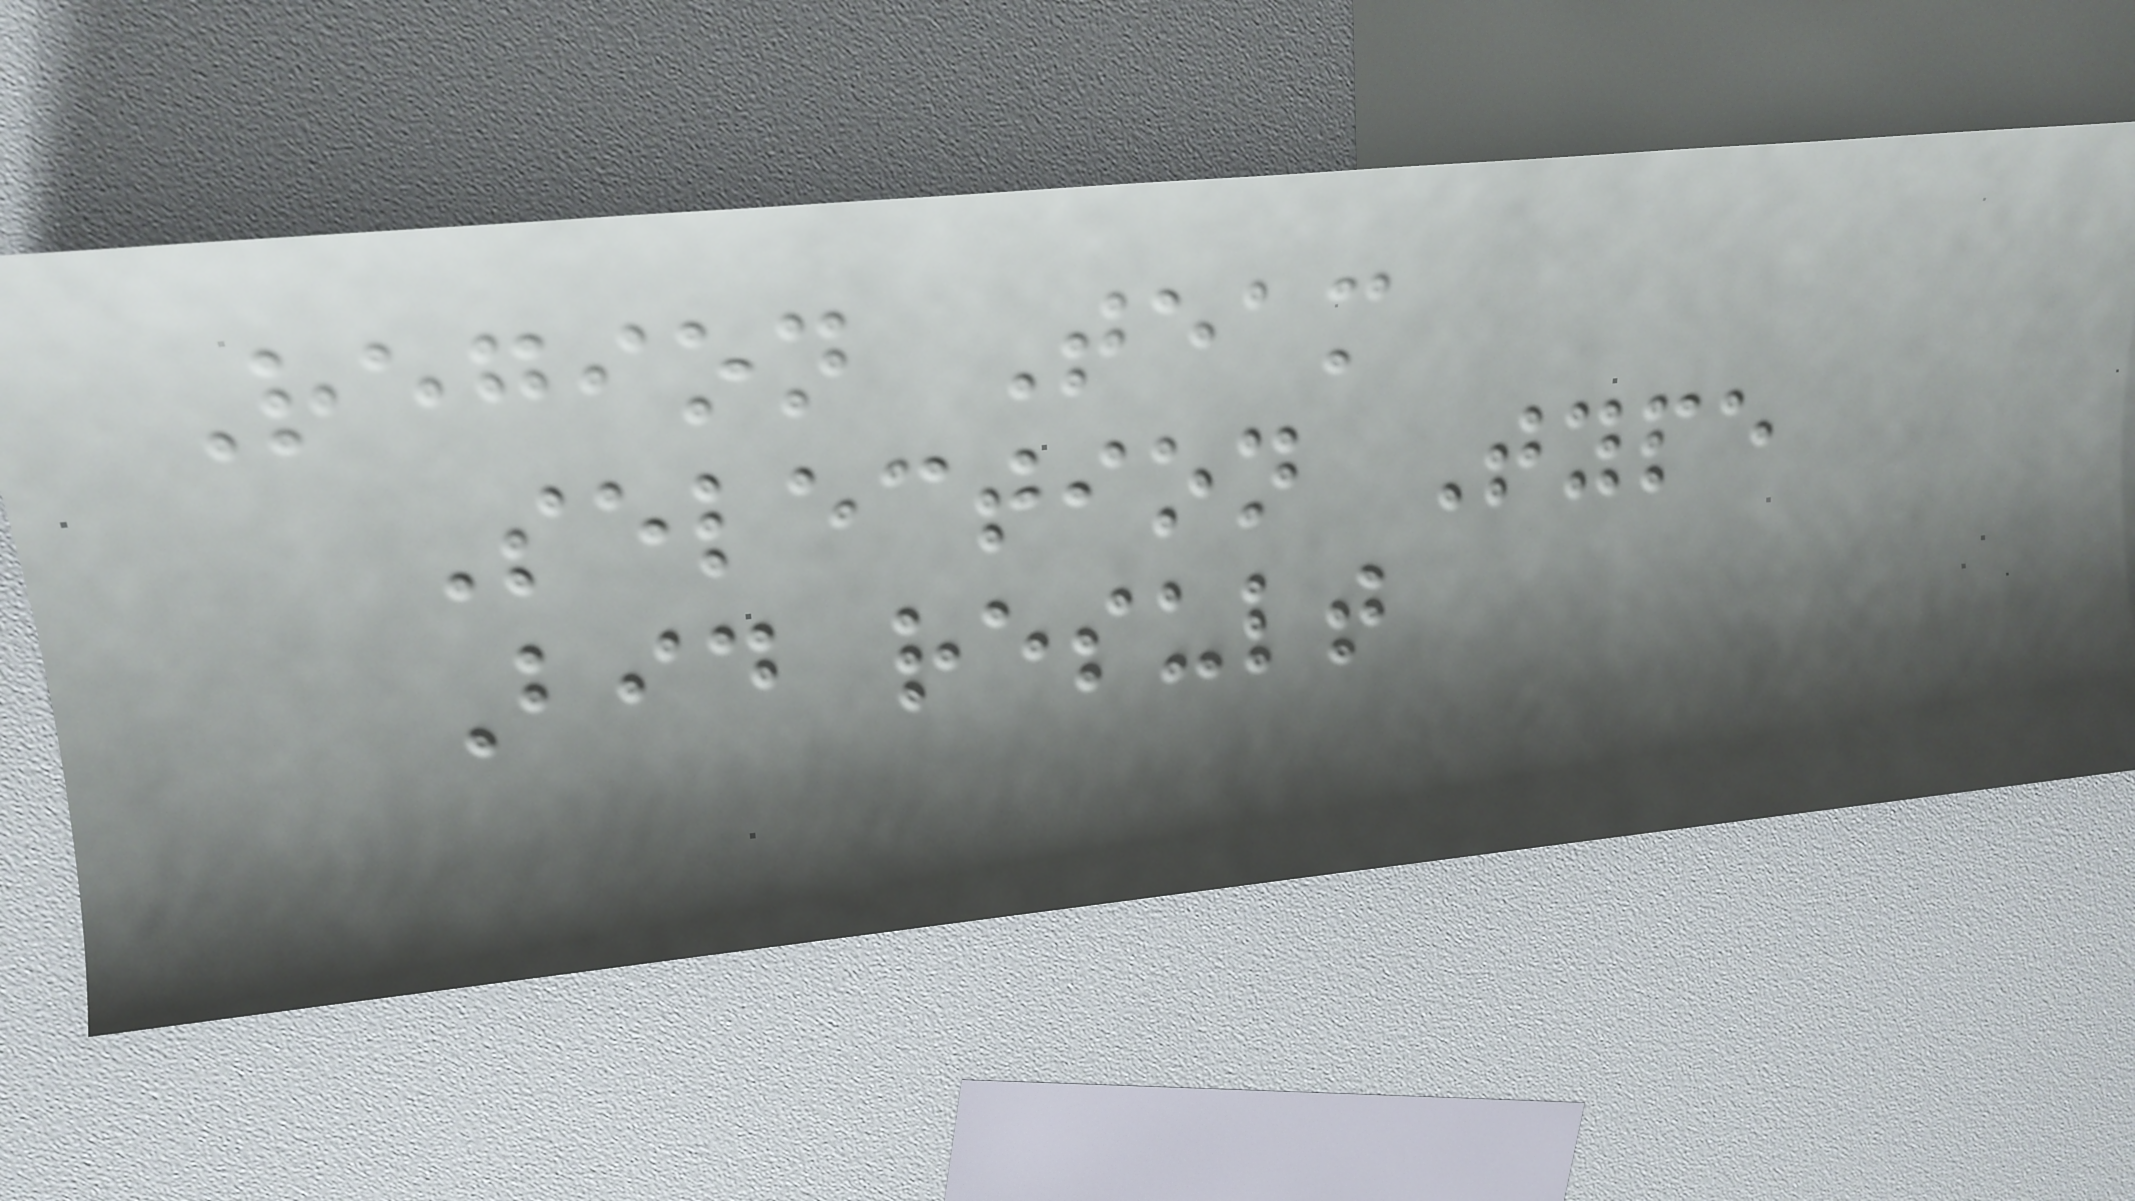Region Team
Selection Type
Bid result
